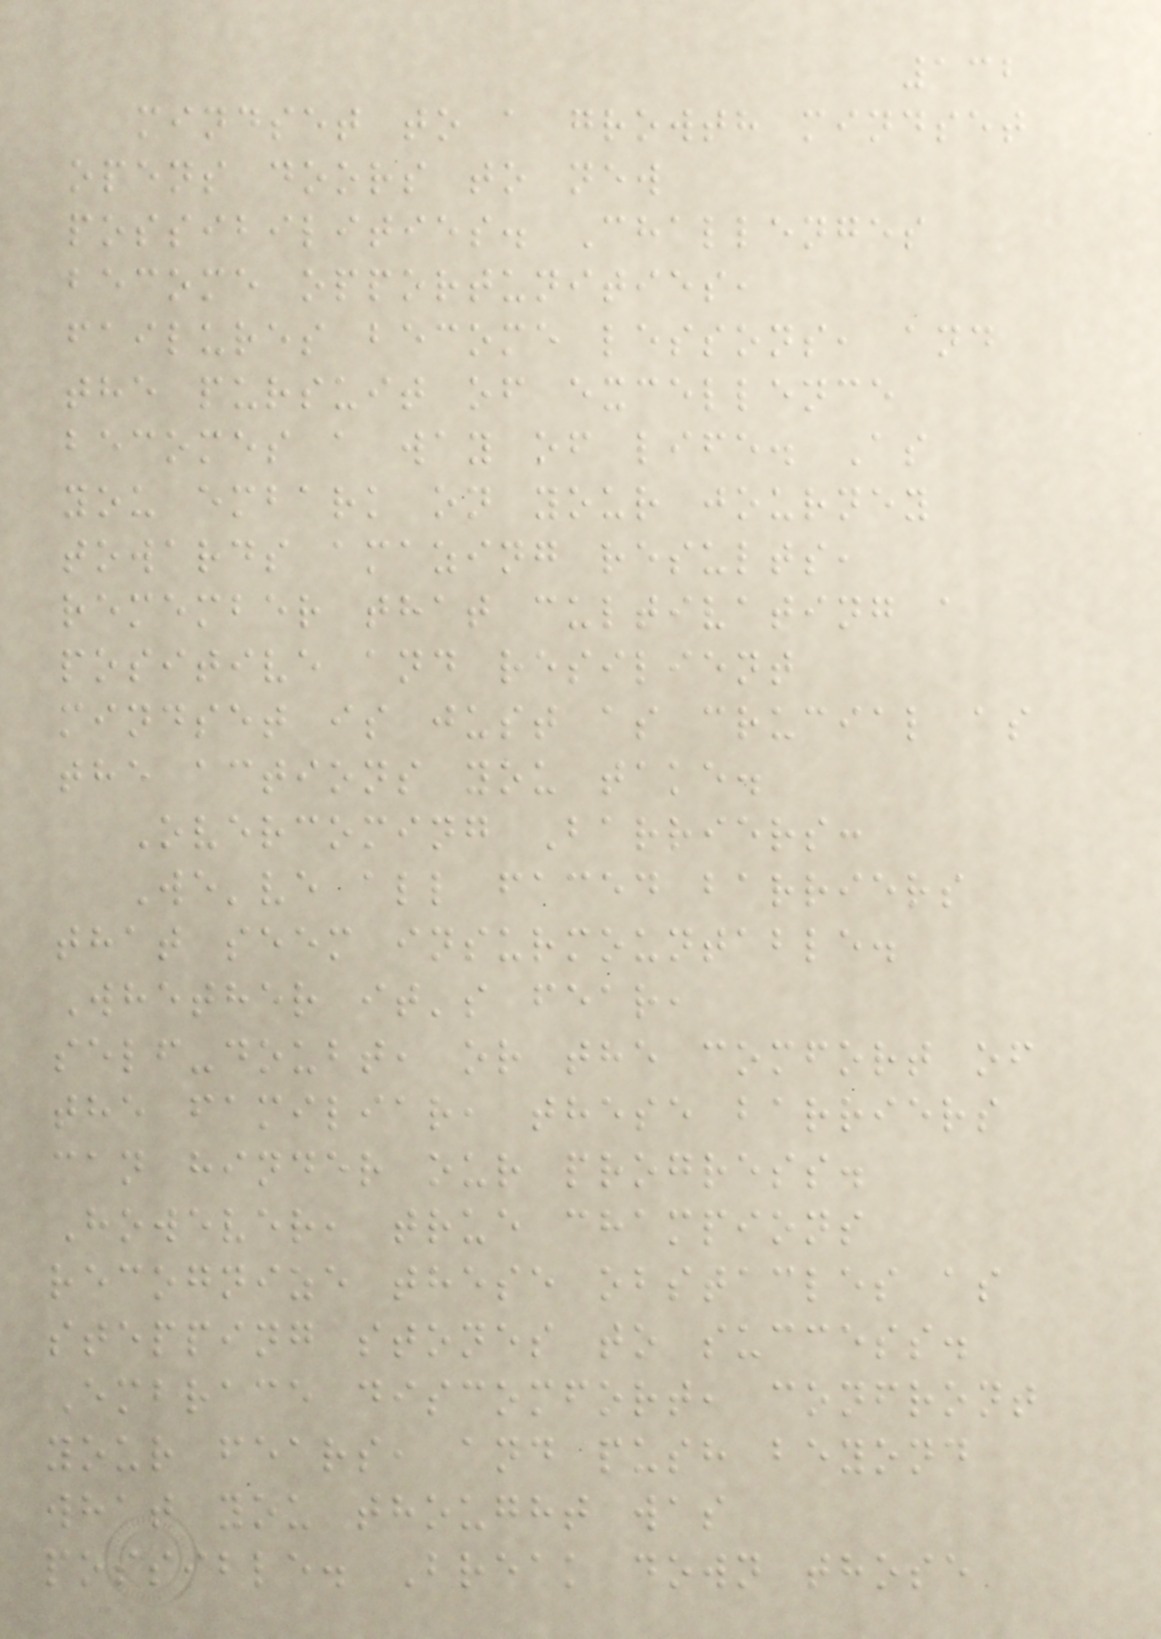132
mindset to a growth mindset
opens doors to new
possibilities. Challenges
become opportunities,
failures become lessons, and
the pursuit of excellence
becomes a way of life. As
you embark on your journey
towards amazing results,
remember that cultivating a
positive and resilient
mindset is just as crucial as
the actions you take.
Overcoming Barriers:
We've all faced barriers
that seem insurmountable.
Whether it's fear,
self-doubt, or the comfort of
the familiar, these barriers
can hinder our progress.
However, true champions
recognize these obstacles as
stepping stones to success.
Embrace discomfort, confront
your fears, and push beyond
what you thought was
possible. Break down those
